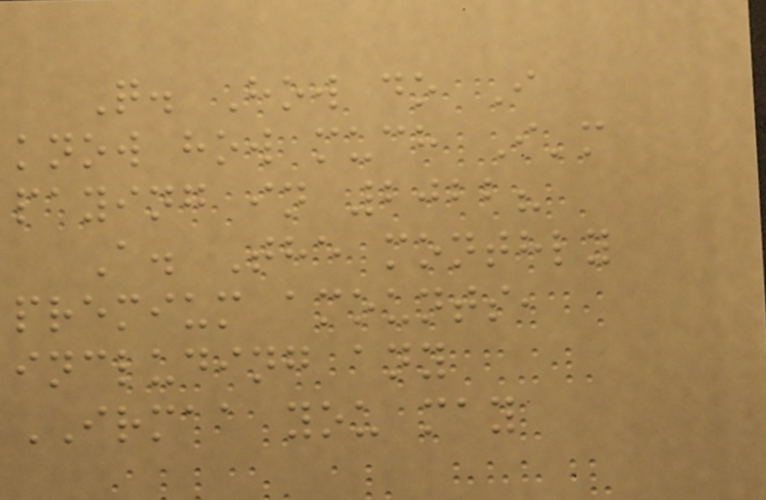Q. How do I
know how much I'm
paying in 2022?
A. The monthly
premium amounts,
including any
IRMAA you may
